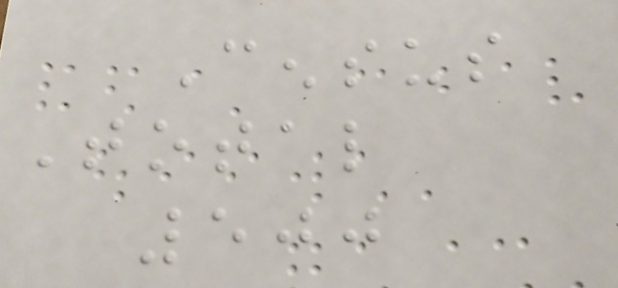Census
Total
500
